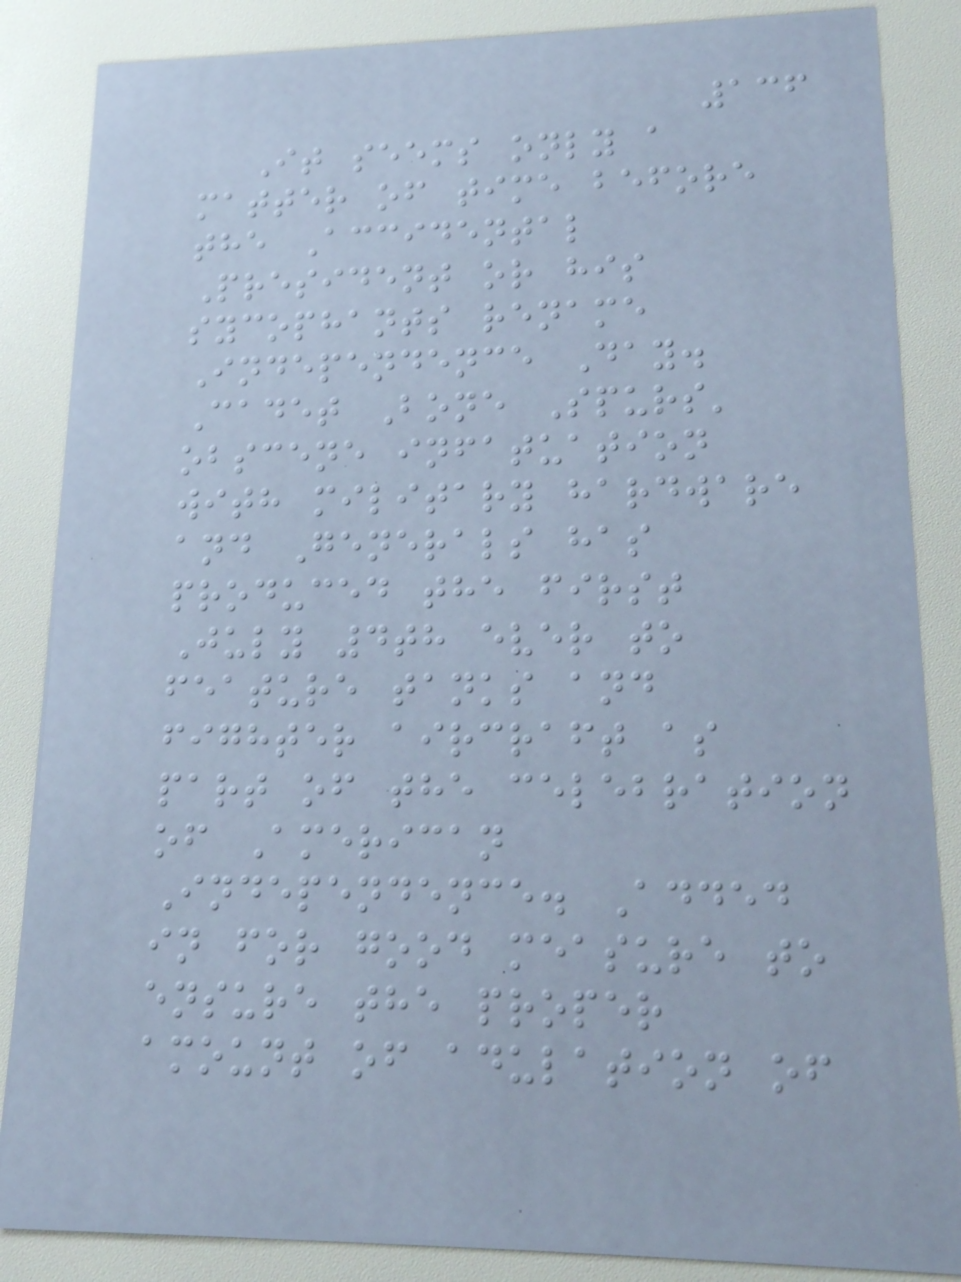136
It seems only a
matter of time before
the Accidental
President or his
sycophants rename
Independence Day.
Cadet Bone Spurs'
obscene infatuation
with military hardware
and Generals has
produced the first
July 4th ever to
feature tanks and
fighter aircraft as
part of the celebration
of American
Independence. Added
in for good measure to
ensure the proper
amount of adulation of
